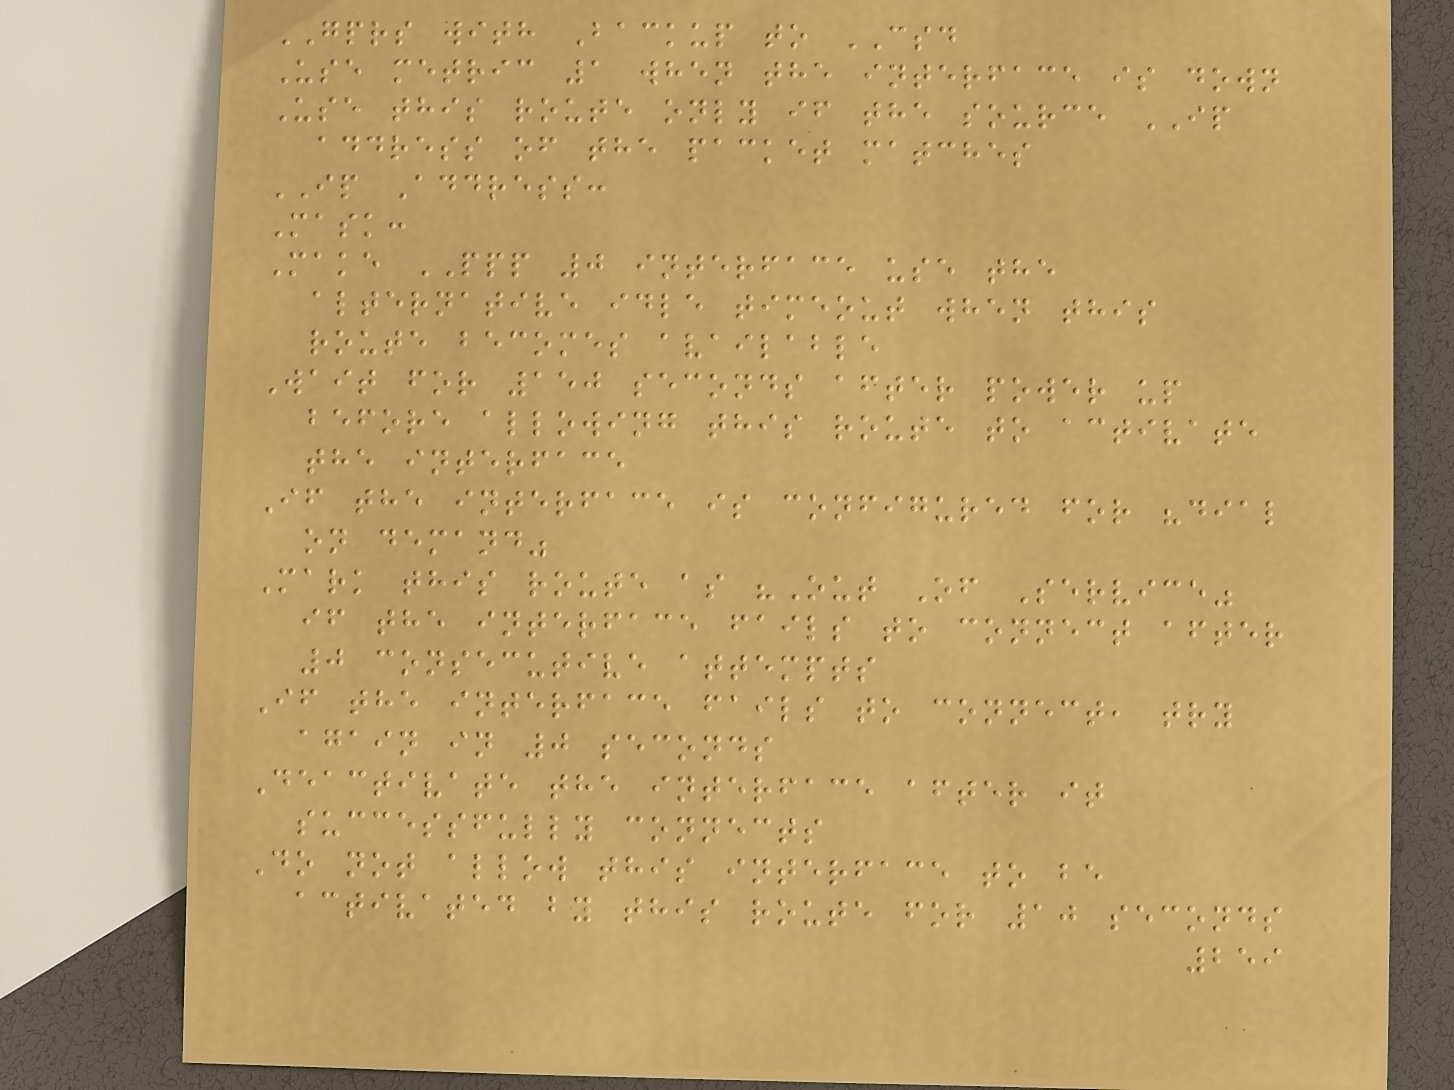GPRS with Backup to CSD
Use metric 1 when the interface is down
Use this route only if the source IP
address of the packet matches
IP Address:
Mask:
Make PPP 0 interface use the
alternative idle timeout when this
route becomes available
Wait for 150 seconds after power up
before allowing this route to activate
the interface
If the interface is configured for "dial
on demand"
Mark this route as "Out Of Service"
if the interface fails to connect after
0 consecutive attempts
If the interface fails to connect, try
again in 0 seconds
Deactivate the interface after it
successfully connects
Do not allow this interface to be
activated by this route for 10 seconds
259
